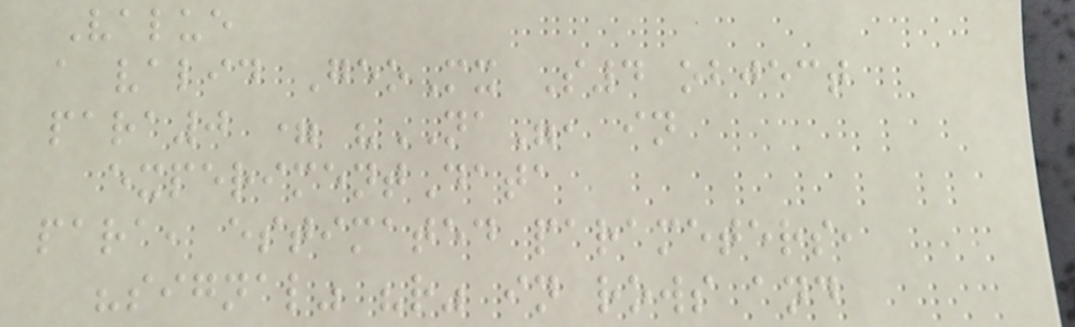Value
a valid GeoMx S4 object
para0 = "NA", in
experimentData
para, estimated parameters,
"signal" "r" in rows and
